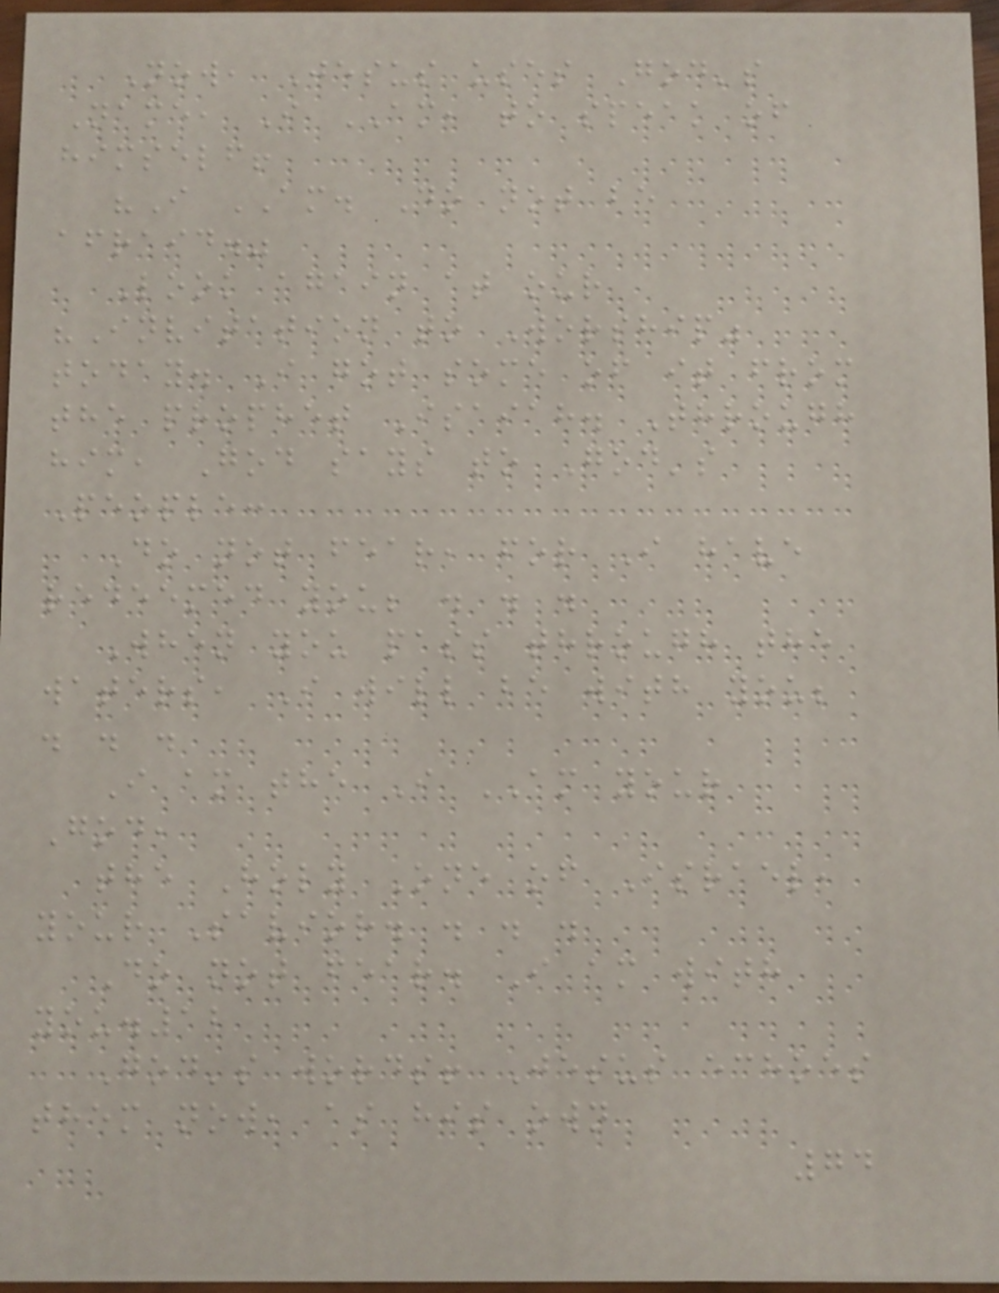Now, Jesus uses God's
Name, I AM, to speak of
himself!
"I AM. Do not be
afraid."
Look again at our
"Invitation to Worship"
today. I got some of it from
the prophet Isaiah. Through
him, God says to God's
People:
Do not fear, for I have
redeemed you; . . .
When you pass through the
waters, I will be with you;
. . .
I am the I AM your
God,
the Holy One of Israel,
your Savior. . . .
Do not fear. I am with
you.12
God's words! Jesus echoes
them now, as his own
74
